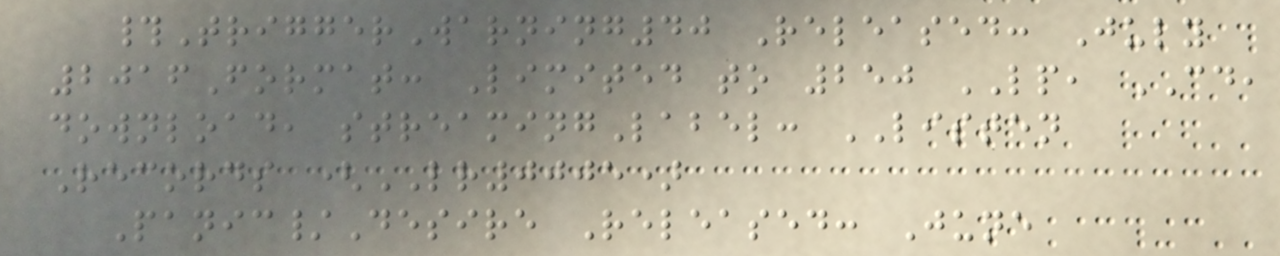#TriggerWarning40 Released: July
2016Format: Limited to 250 LP, CD,
download, streamingLabel: LISTEN
Records (LR0005)
Panic/Desire Released: June
